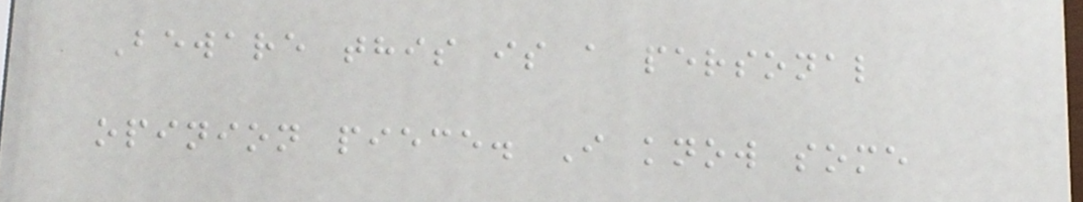Beware this is a personal
opinion piece. I know some
